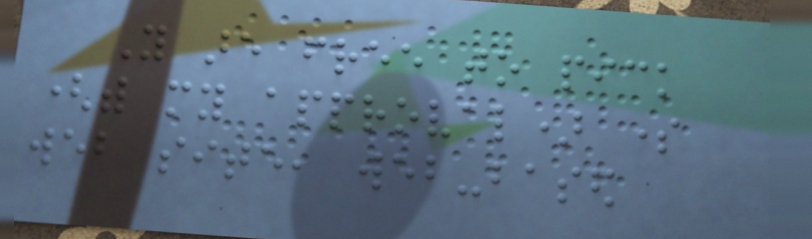You are free to pick
(with my approval) some
web site, web-based
